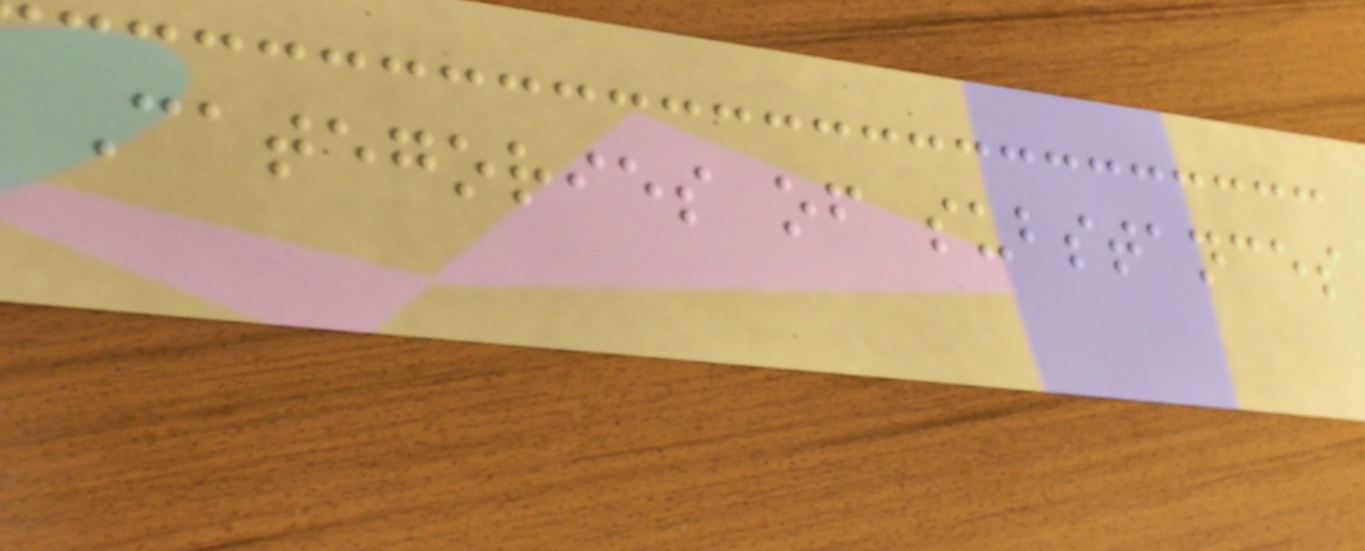Categories of substances
